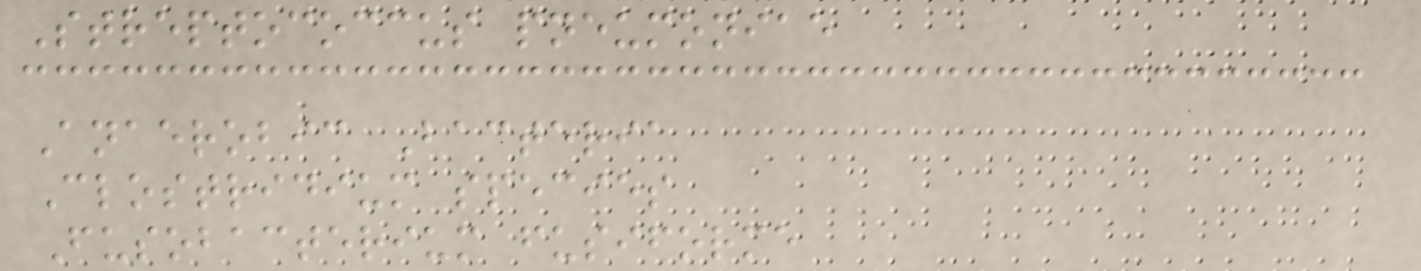Streptococcus pneumoniae
Anaerobic Bacteria
Clostridium species
Fusobacterium fusiforme
